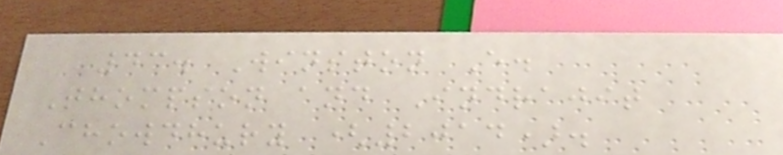43. Winston E.
Thompson and Indrajit
Chowdhury (2014).
